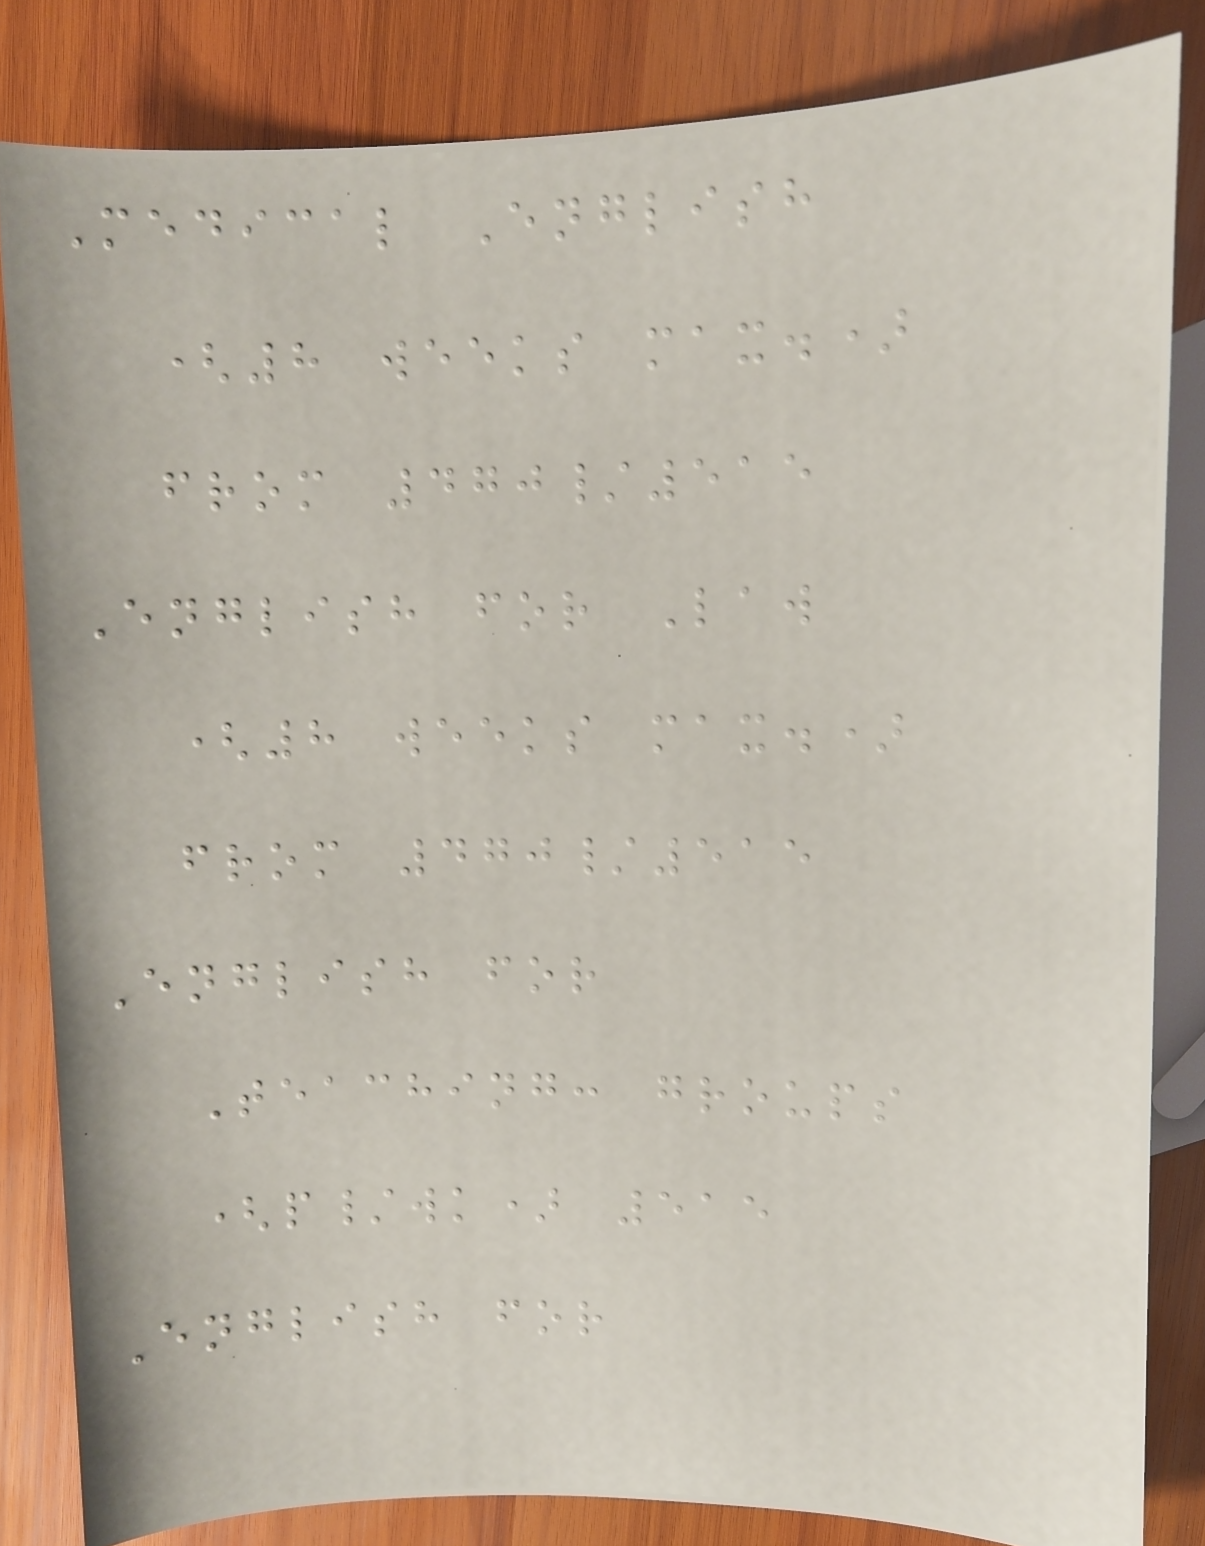Medical English
(8 weeks max.)
from 470/515
English for Law
(8 weeks max.)
from 470/515
English for
Teaching: groups
(p/wk) 515
English for
